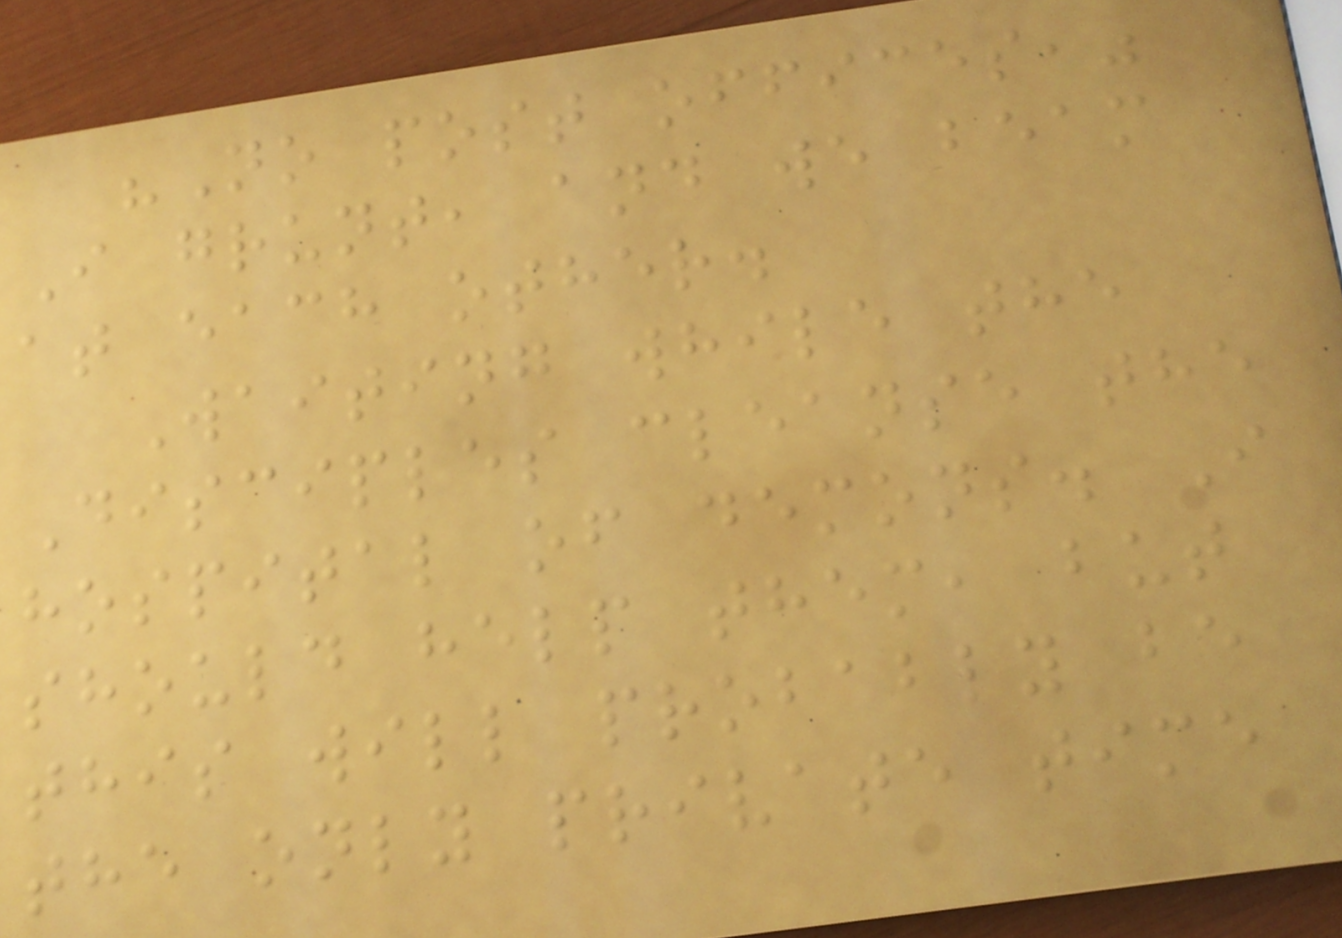"No post offices,"
I grunt, and we beam
at each other.
Waiting while the
Disciples cleanse the
hospital of demons. I
should help them, but
this will probably be
the only private time
